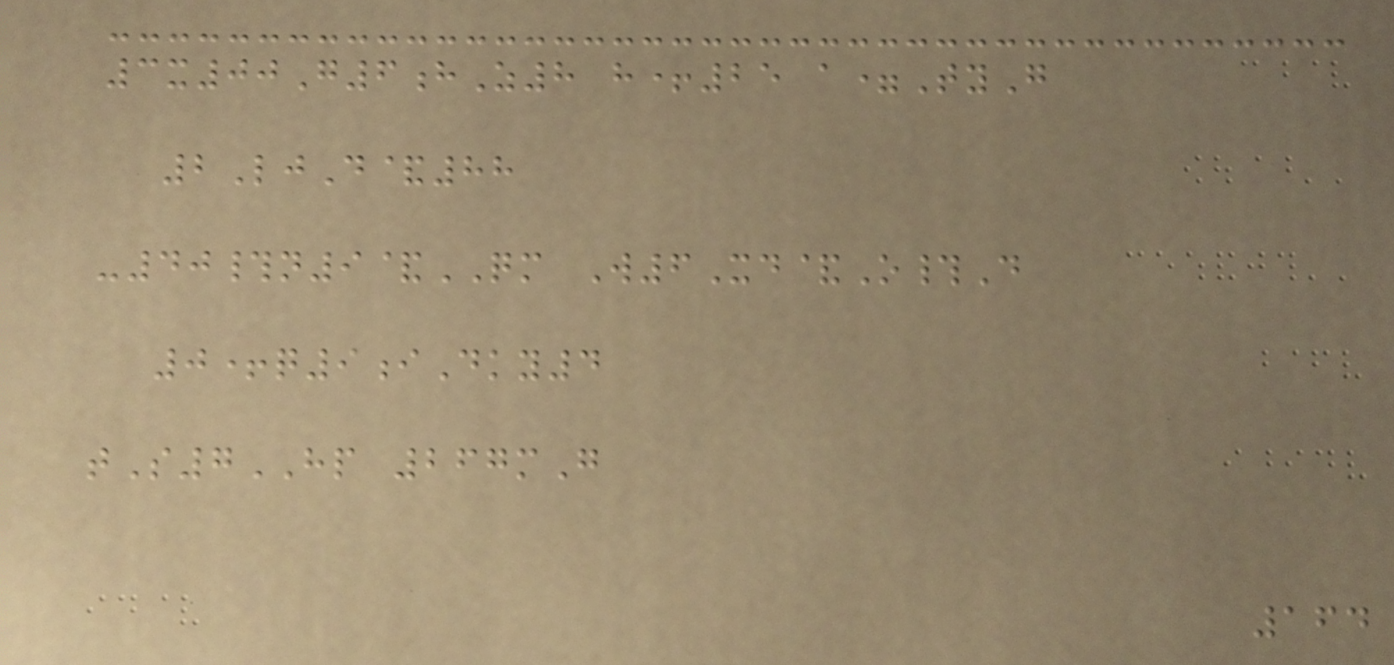3x00G6hZ8 h+25 a=TyG
2LjD&88
-40#n9&QM W6Xd&O#D
0+q9iDky4
tS7HP 267mG
164
